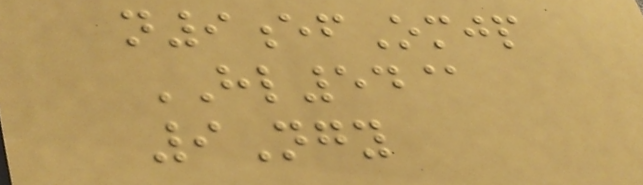n9efOmjp
HL54@
9Ngy
